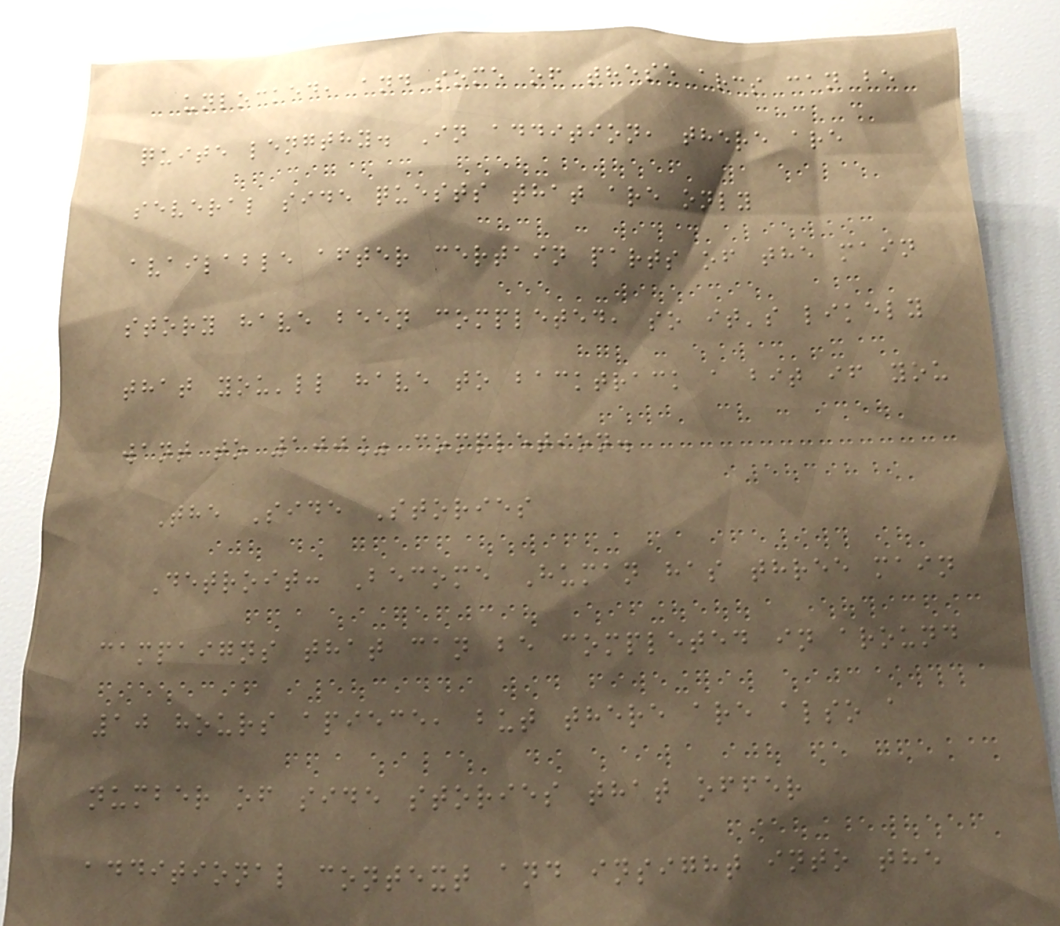unlocked, and some of these arcs can be
quite lengthy. In addition, there are
several side quests that are only
available after certain parts of the main
story have been completed, so it's likely
that you'll have to backtrack a bit if you
want to 100% completion.
The Side Stories
Detroit: Become Human has three main
campaigns that can be completed in around
10 hours apiece, but there are also a
number of side stories that offer
additional context and insight into the
